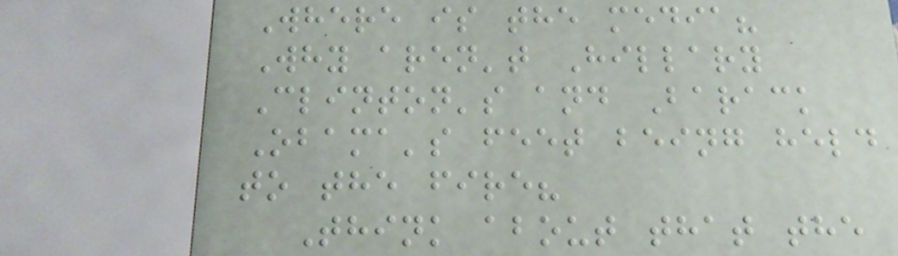Where is the media?
Why aren't Hillary
Clinton's and Barack
Obama's feet being held
to the fire?
Think about that the
